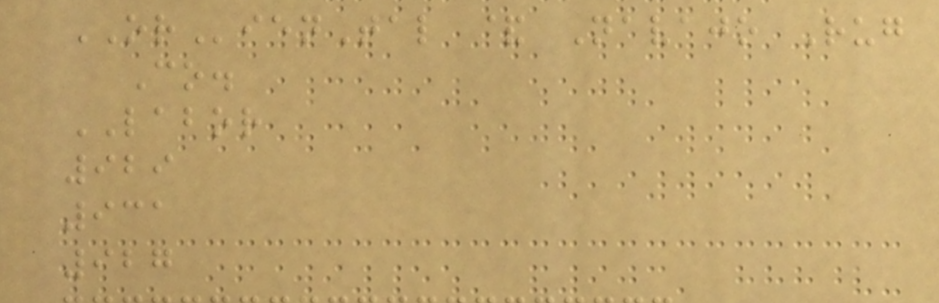ORienTal & Navajo Rug
Co.
LABOR
929
931
927
